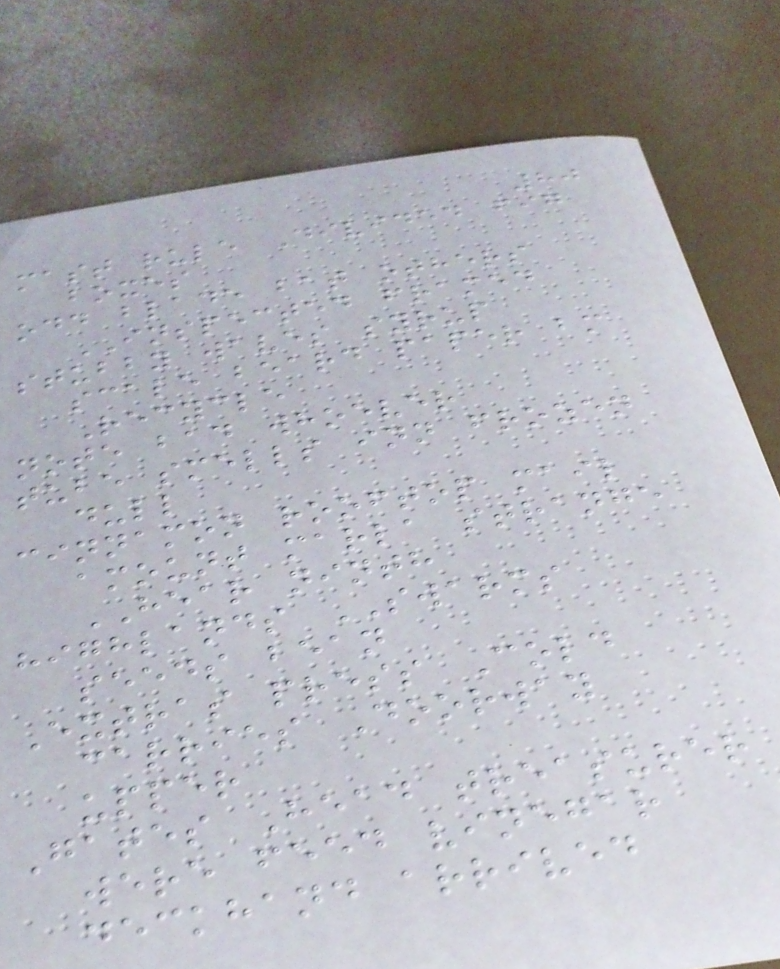80
mast rule Divided fig
boxes
odd blade bat others
INSPECTED framed
stubby waves syrup
scale beard paper bm
Recycle
note bad whoever
tube smells inn frozen
dull
cinnamon rooftop mail
amount marla strange
HEAR ninth
highlands SWARMS
seeds bean
Extras press Cold
carries Doorway
upper
Gates Head treasurer
were feed vinegar
deckhand arrived
